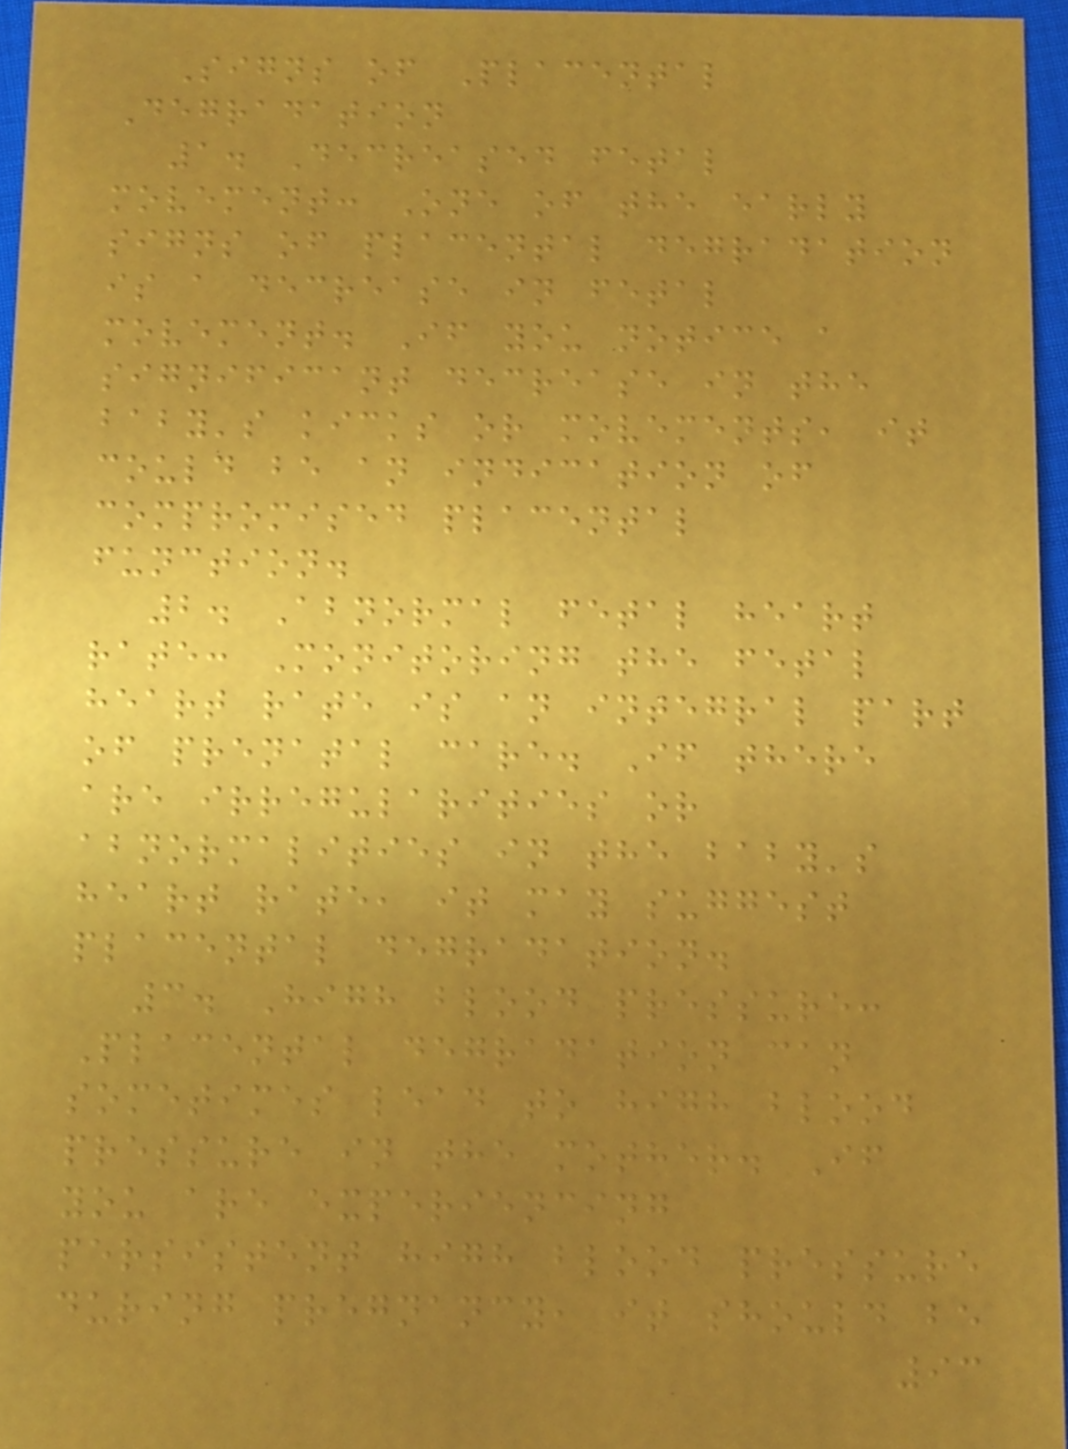Signs of Placental
Degradation
1. Decreased fetal
movement: One of the early
signs of placental degradation
is a decrease in fetal
movement. If you notice a
significant decrease in the
baby's kicks or movements, it
could be an indication of
compromised placental
function.
2. Abnormal fetal heart
rate: Monitoring the fetal
heart rate is an integral part
of prenatal care. If there
are irregularities or
abnormalities in the baby's
heart rate, it may suggest
placental degradation.
3. High blood pressure:
Placental degradation can
sometimes lead to high blood
pressure in the mother. If
you are experiencing
persistent high blood pressure
during pregnancy, it should be
93
